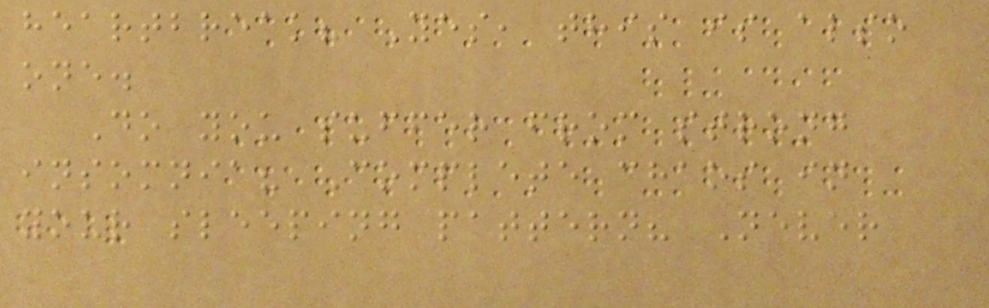heartbreak? Yes, this is also
one.
Do you suffer from strong
insomnia? Complete chaos in
your sleeping pattern? Never
